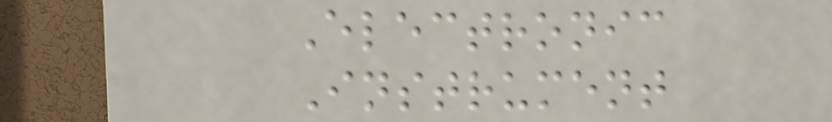Electronic
Instrument
